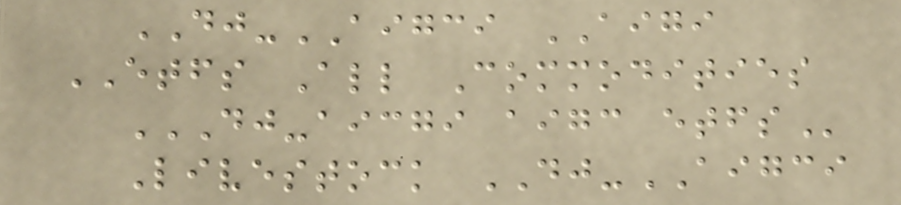DJ-AIGCI AIGI
ETFS All Commodities
DJ-AICGI AIGC ETFS
Livestock DJ-AIGCI
